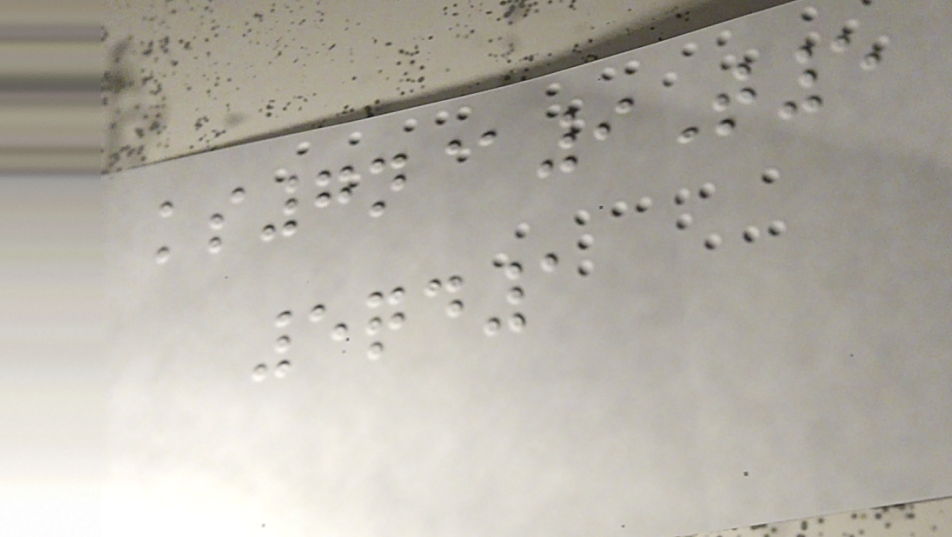ks7n@9T5
5qd1
